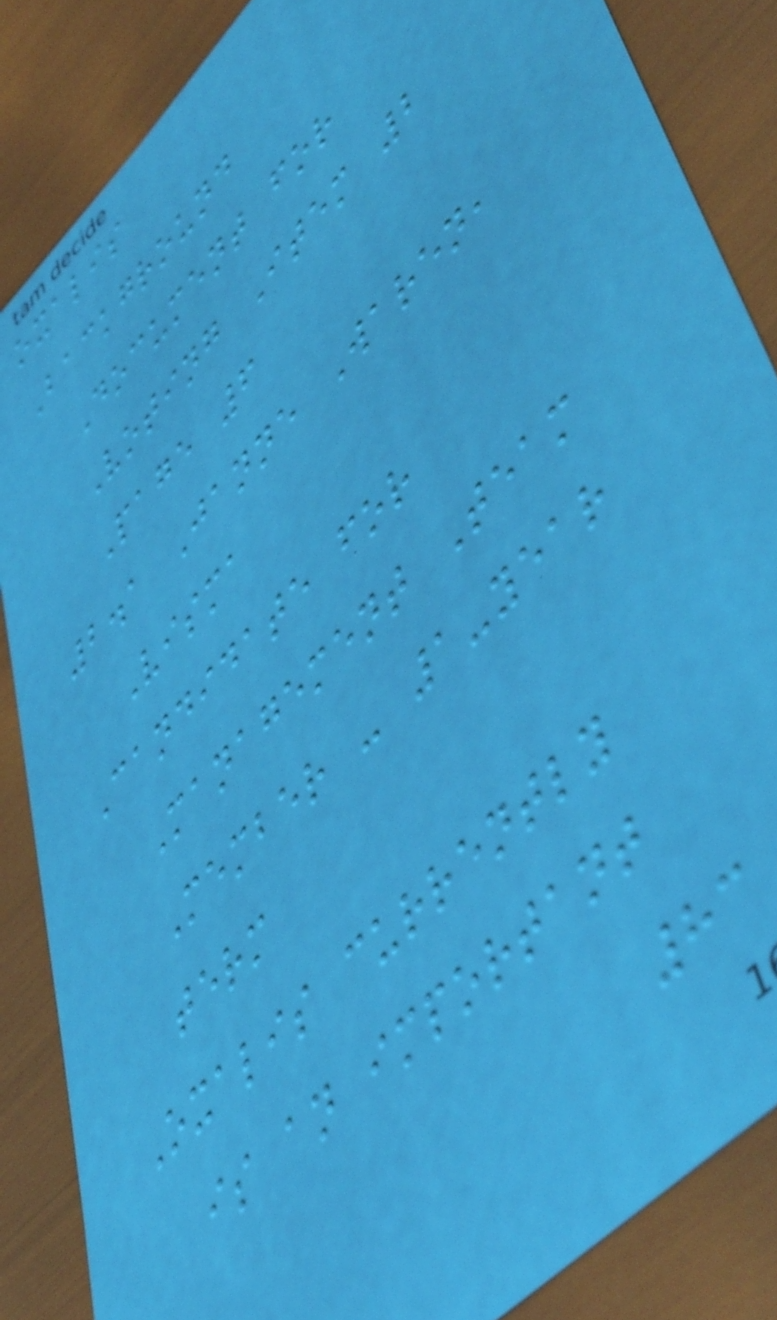oxalis
Background
Document for
Voting Item 2
Page 6
2.1 Janne Waren,
Visma
Candidate for
Management Team
Member - 1-year
term
Oxalis currently
is an important
83
